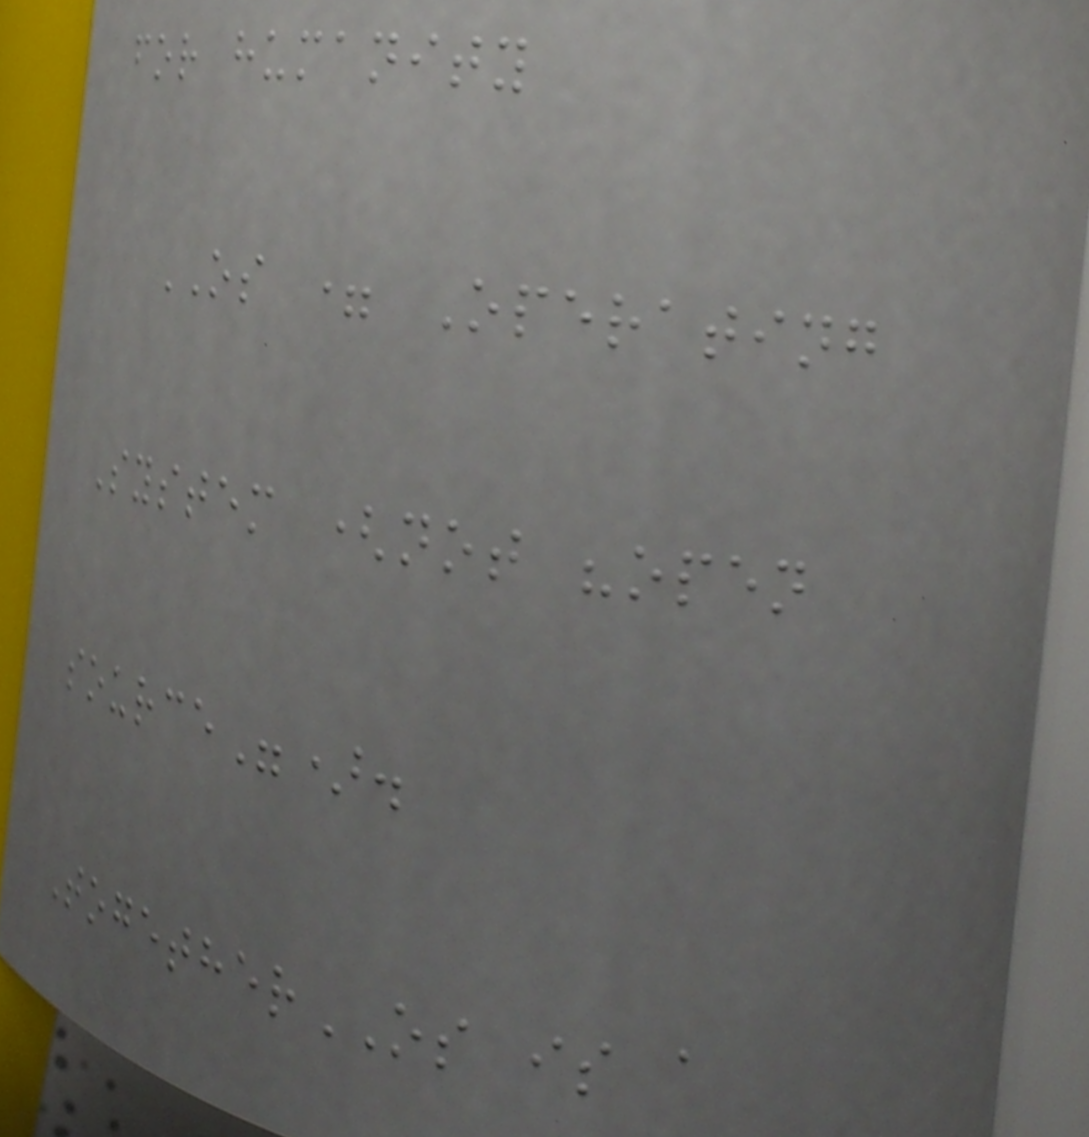for humanity
OS = Operating
System (not "open
source").
TogetherOS is a
